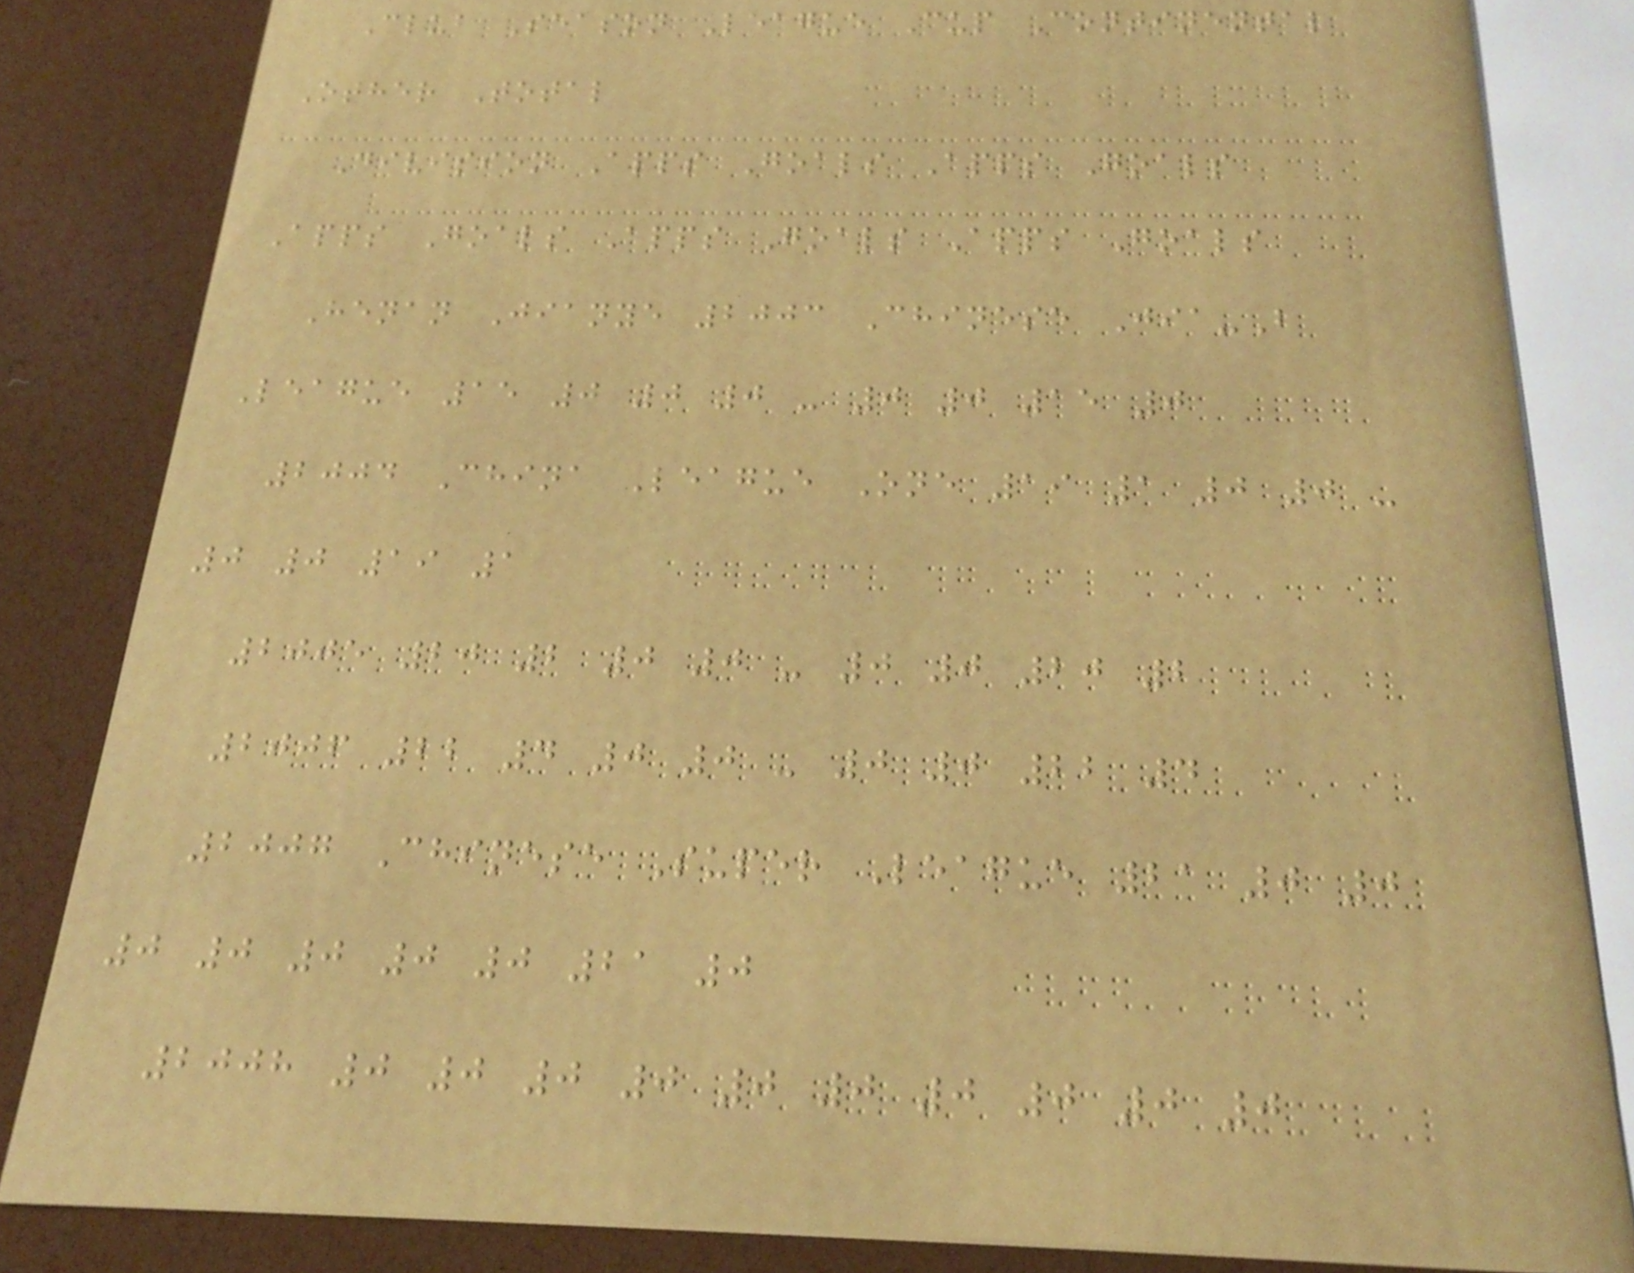Club Season League Cup Continental
Other Total
Division Apps Goals Apps Goals
Apps Goals Apps Goals Apps Goals
Henan Jianye 2003 Chinese Jia-B
League 15 0 0 0 - 0 0 15 0
2004 China League One 19 1 0 0 -
0 0 19 1
2005 20 2 0 0 - 0 0 20 2
2006 22 4 0 0 - 0 0 22 4
2007 Chinese Super League 21 0 0
0 0 0 0 0 21 0
2008 0 0 0 0 0 0 0 0 0 0
